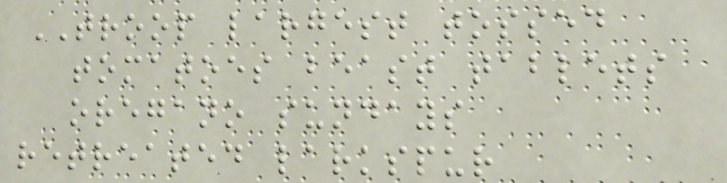TROOP largest tossed
tomatoes beast tablets
oregano sundays
retreated larkspur
